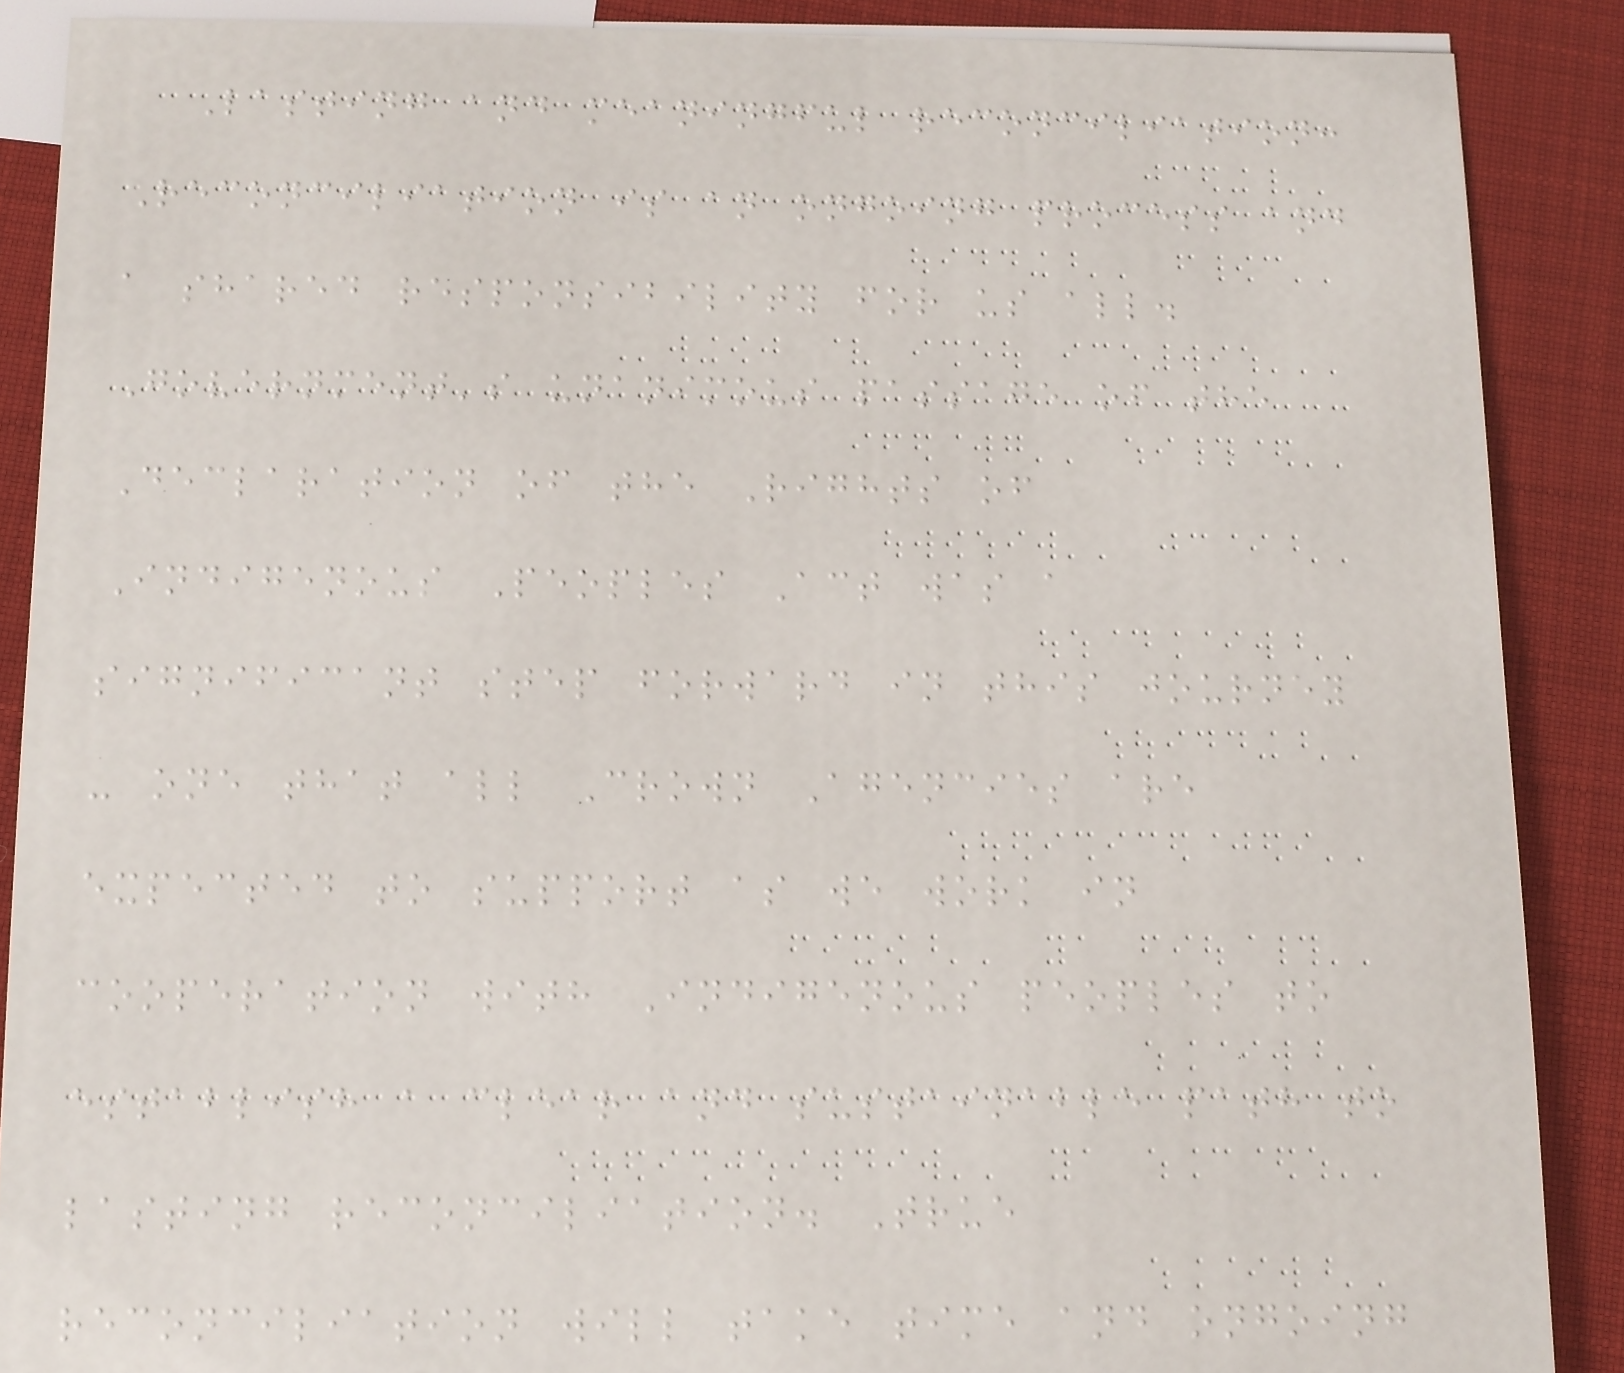Lasting and meaningful reconciliation:
Reconciliation is an ongoing process and
a shared responsibility for us all.
Government's unanimous passage of the
Declaration of the Rights of
Indigenous Peoples Act was a
significant step forward in this journey
- one that all Crown Agencies are
expected to support as we work in
cooperation with Indigenous peoples to
establish a clear and sustainable path to
lasting reconciliation. True
reconciliation will take time and ongoing
